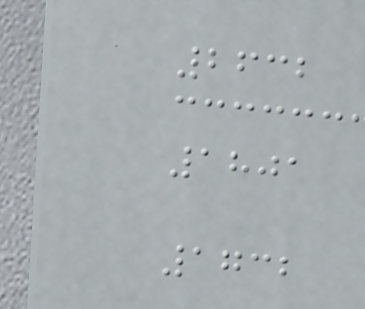2632
1801
1732
